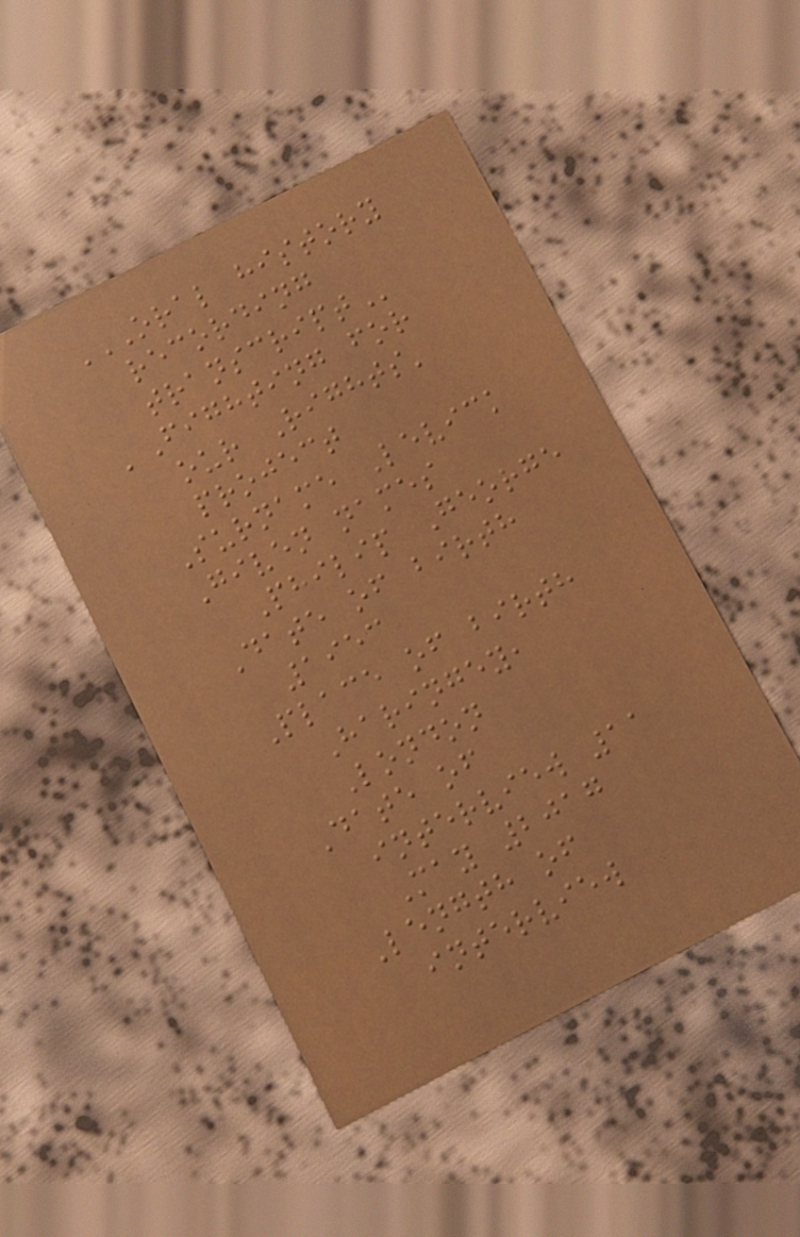ORAL HISTORY
RECORDING
TRANSCRIPT
'Fighting for
our Rights'
project
Surname Levick
Given names
Philip George
Date of birth
1953
Place of birth
Haringey,
London
Date of
interview 11
May 2017
Length of
interview
